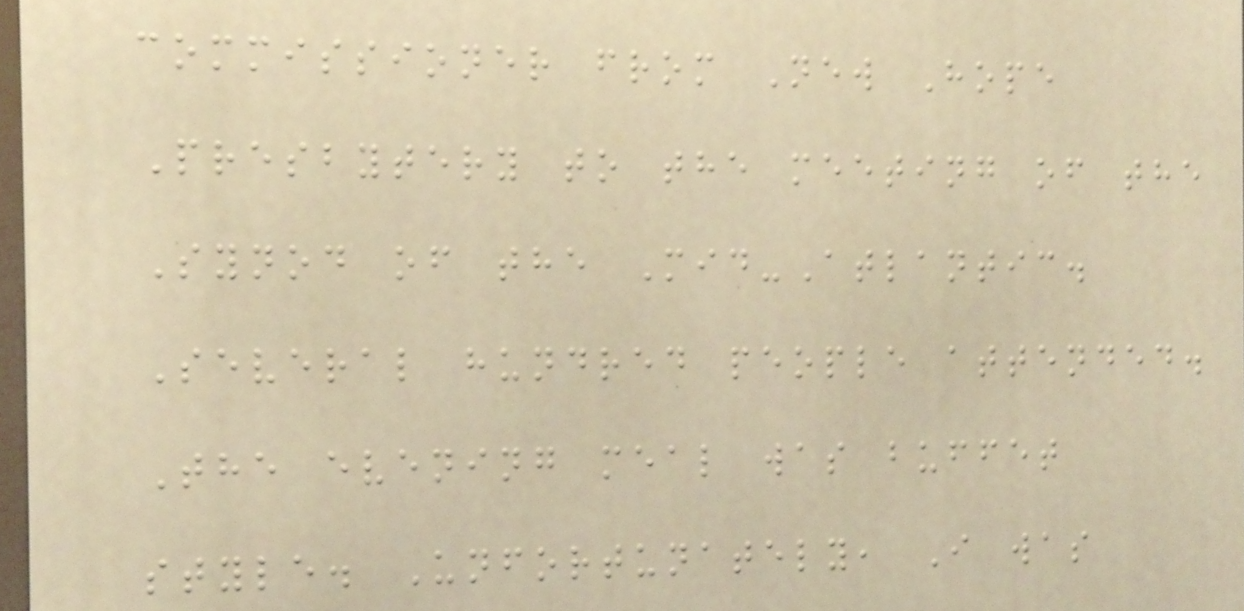commissioner from New Hope
Presbytery to the meeting of the
Synod of the Mid-Atlantic.
Several hundred people attended.
The evening meal was buffet
style. Unfortunately, I was
